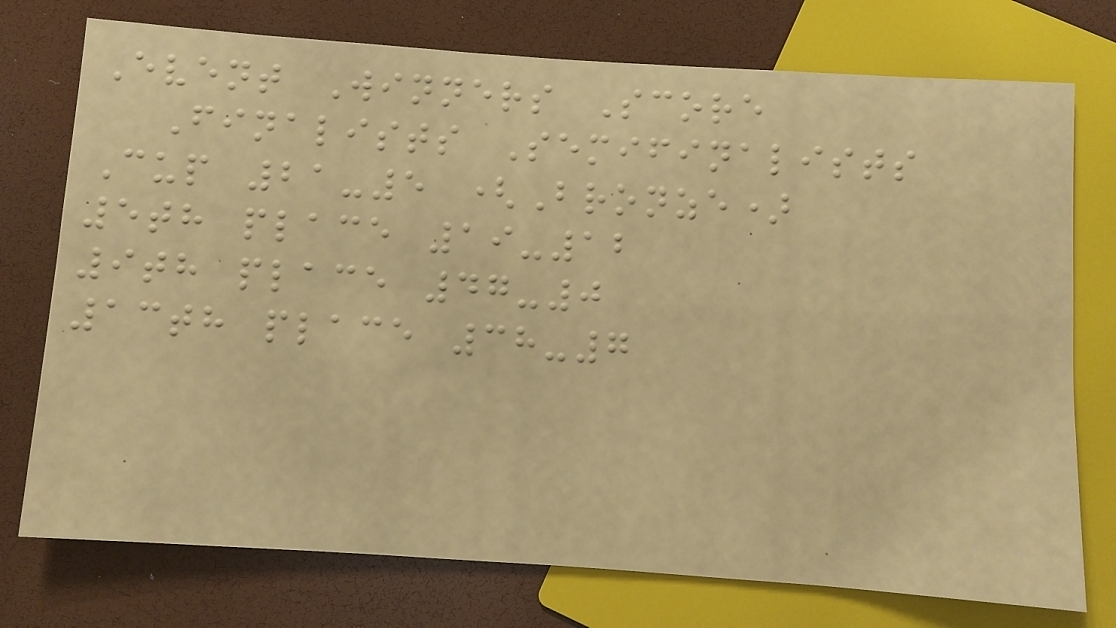Event Winners Score
Finalists Semifinalists
Cup 21-5 (Bronze)
5th place 19-12
9th place 47-0
13th place 38-7
